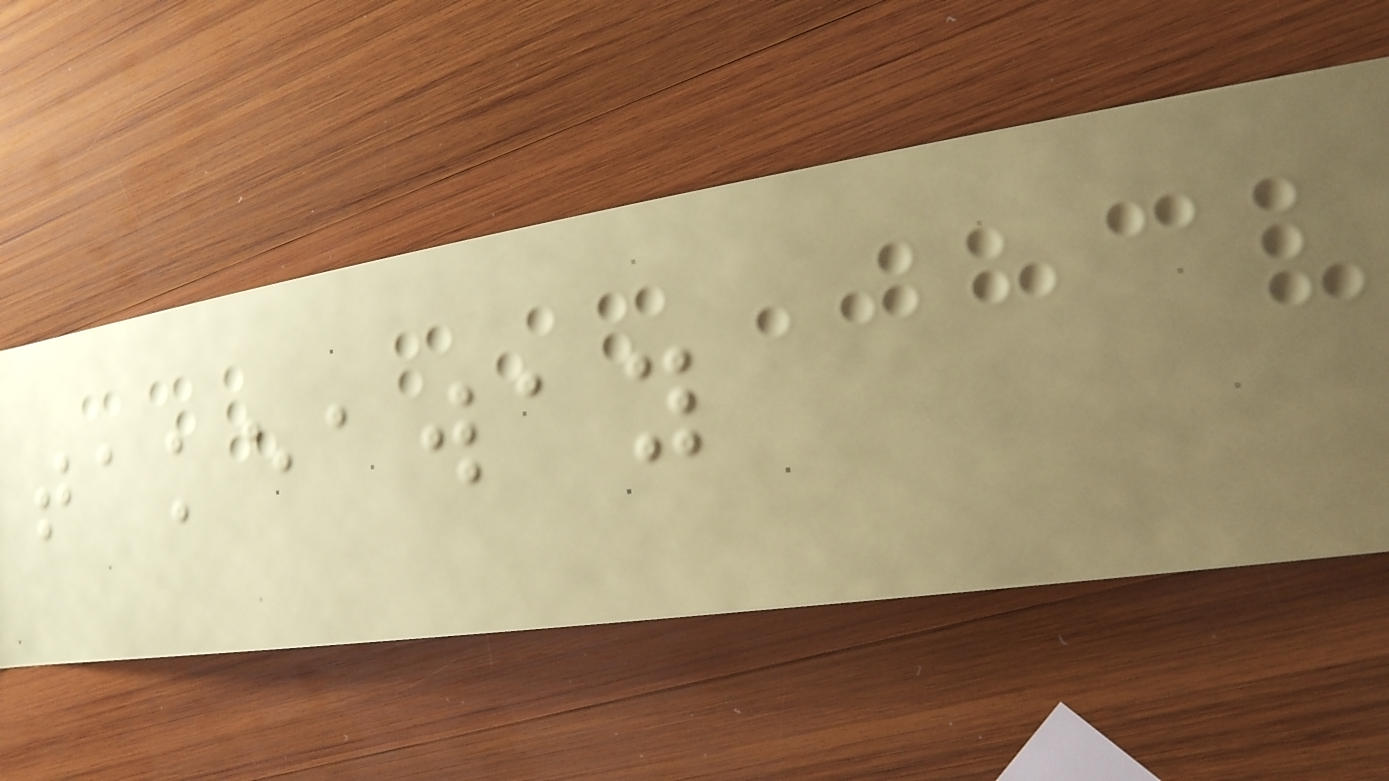takeaway
